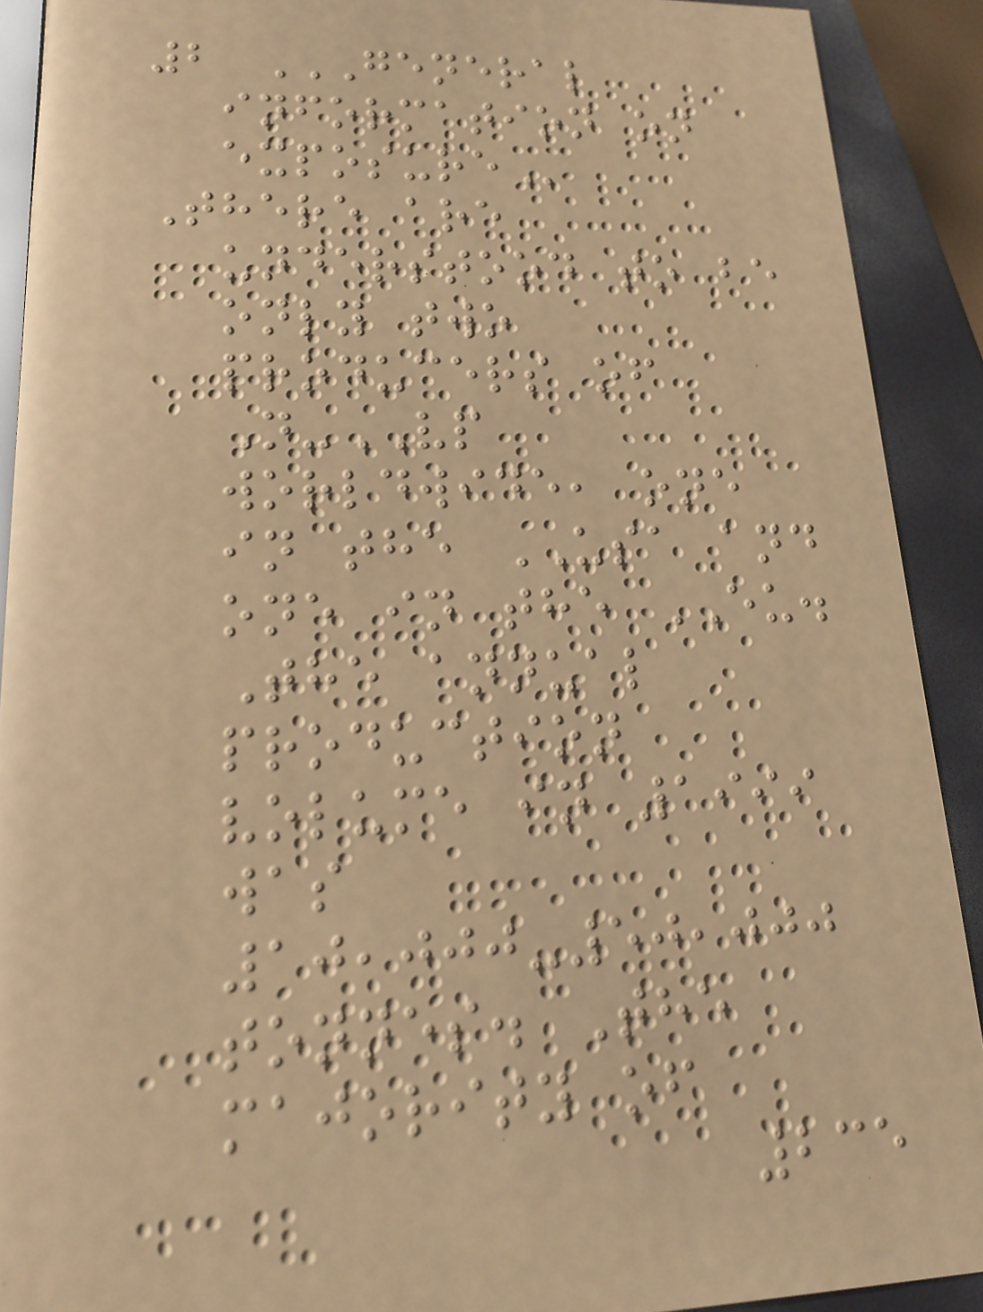2 GENERAL
INFORMATION ON
EXPOSURE
There are
understood to be
only two
producers of
N-VP
worldwide, one
in the USA and
one in the EU.
The annual
production
volume in 1999
was
10,000-50,000
tonnes. The
majority of
235
